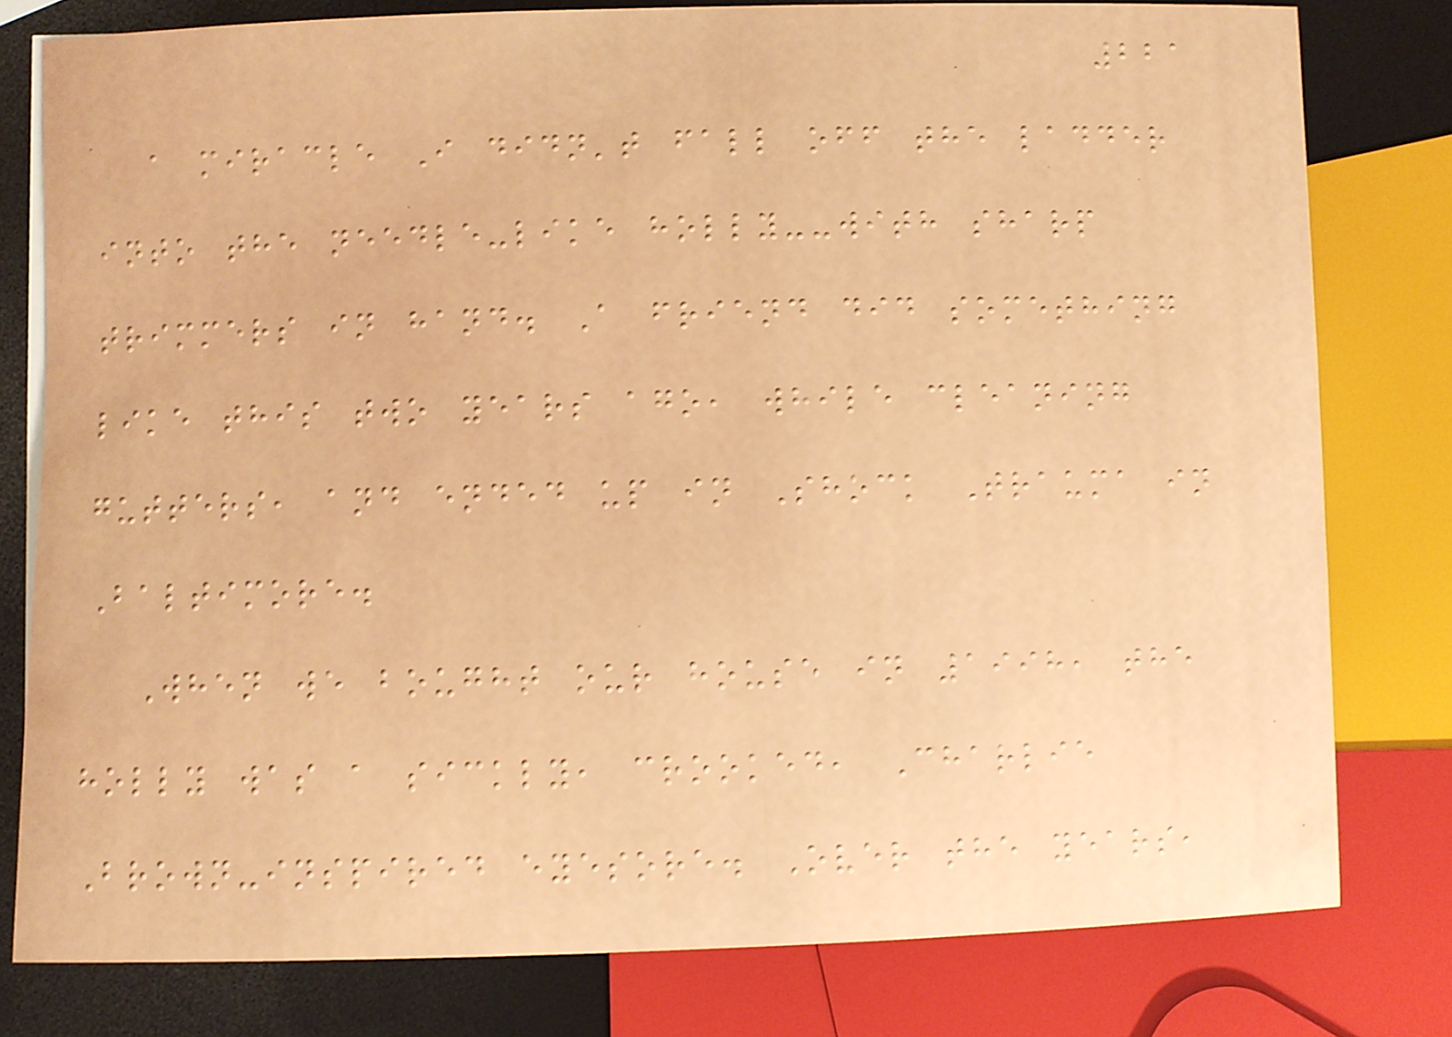221
a miracle I didn't fall off the ladder
into the needle-like holly--with sharp
trimmers in hand. A friend did something
like this two years ago, while cleaning
gutters, and ended up in Shock Trauma in
Baltimore.
When we bought our house in 1998, the
holly was a sickly, crooked, Charlie
Brown-inspired eyesore. Over the years,
